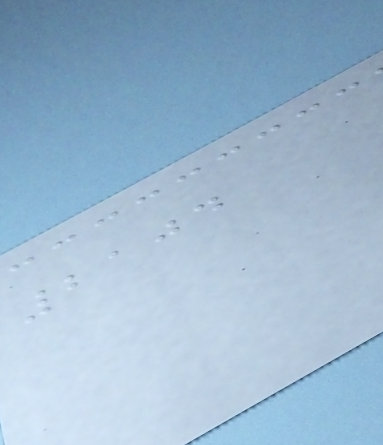2104
